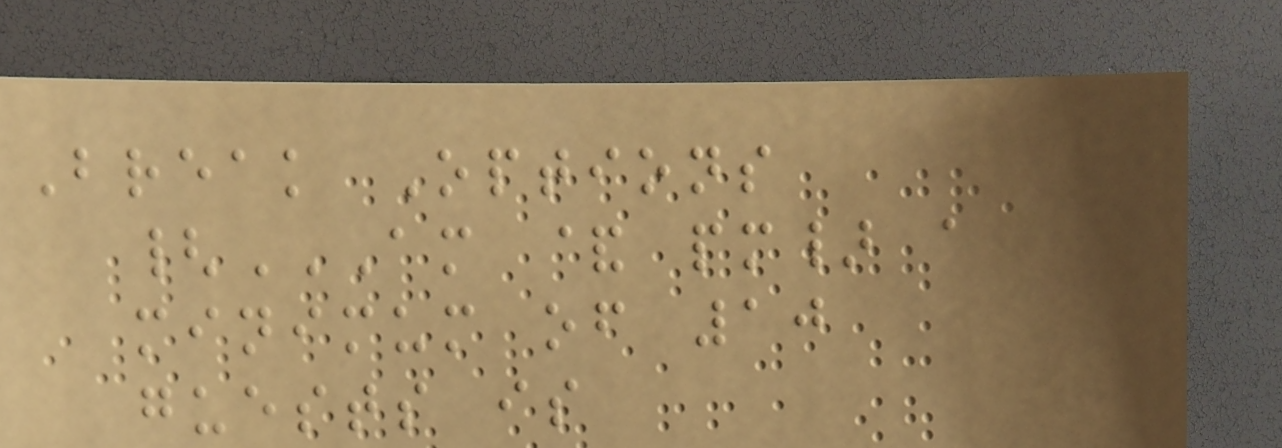Break Options
{AM & PM} A
MINIMUM OF 10
GUESTS IS
